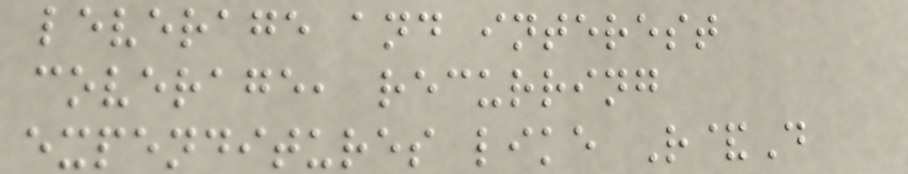leverage and interest
coverage, recurring
expenditures like R&D
